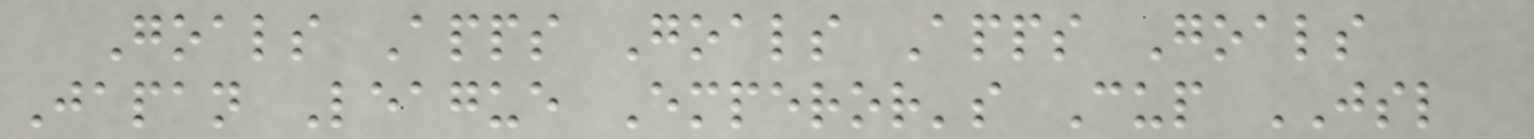Goals Apps Goals Apps Goals
Japan League Emperor's Cup JSL
